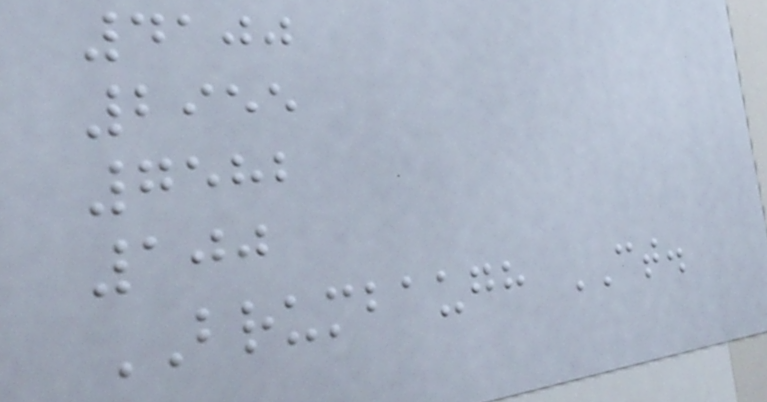4100
2955
7582
100
BRUMBAUGH CT.
